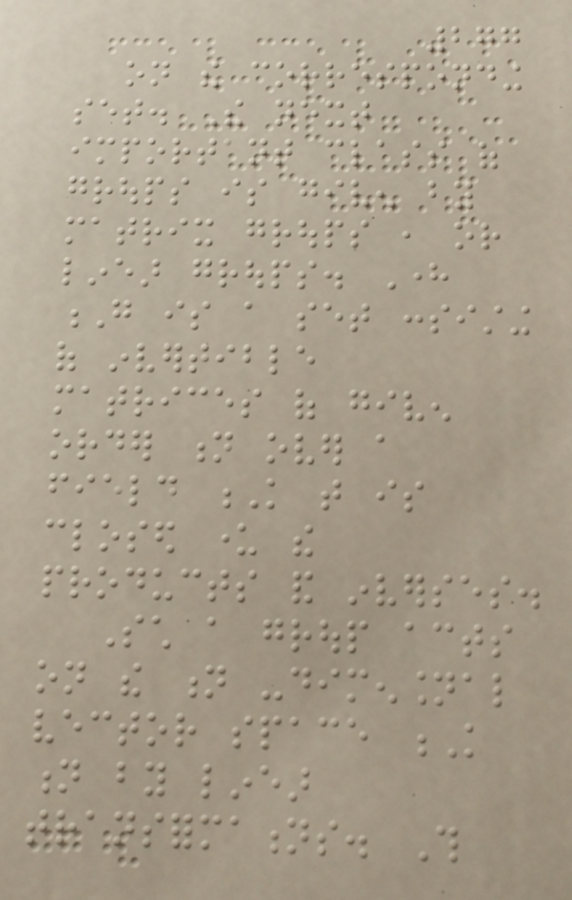277
on the corresponding
set. The next
important class of
groups is given by
matrix groups , or
linear groups. Here
G is a set consisting
of invertible
matrices of given
order n over a
field K that is
closed under the
products and inverses.
Such a group acts
on the n -dimensional
vector space K
n by linear
transformations. This
